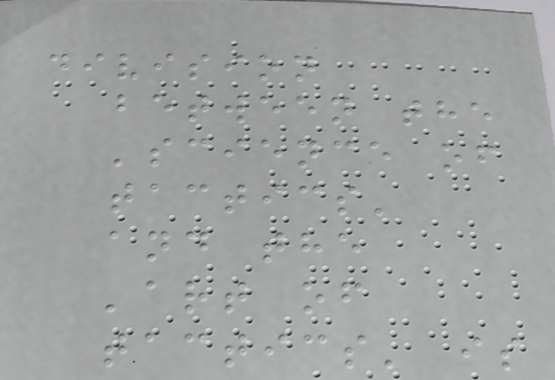division
between the
'science of
tactics'
and the
'art of
tactics' is
